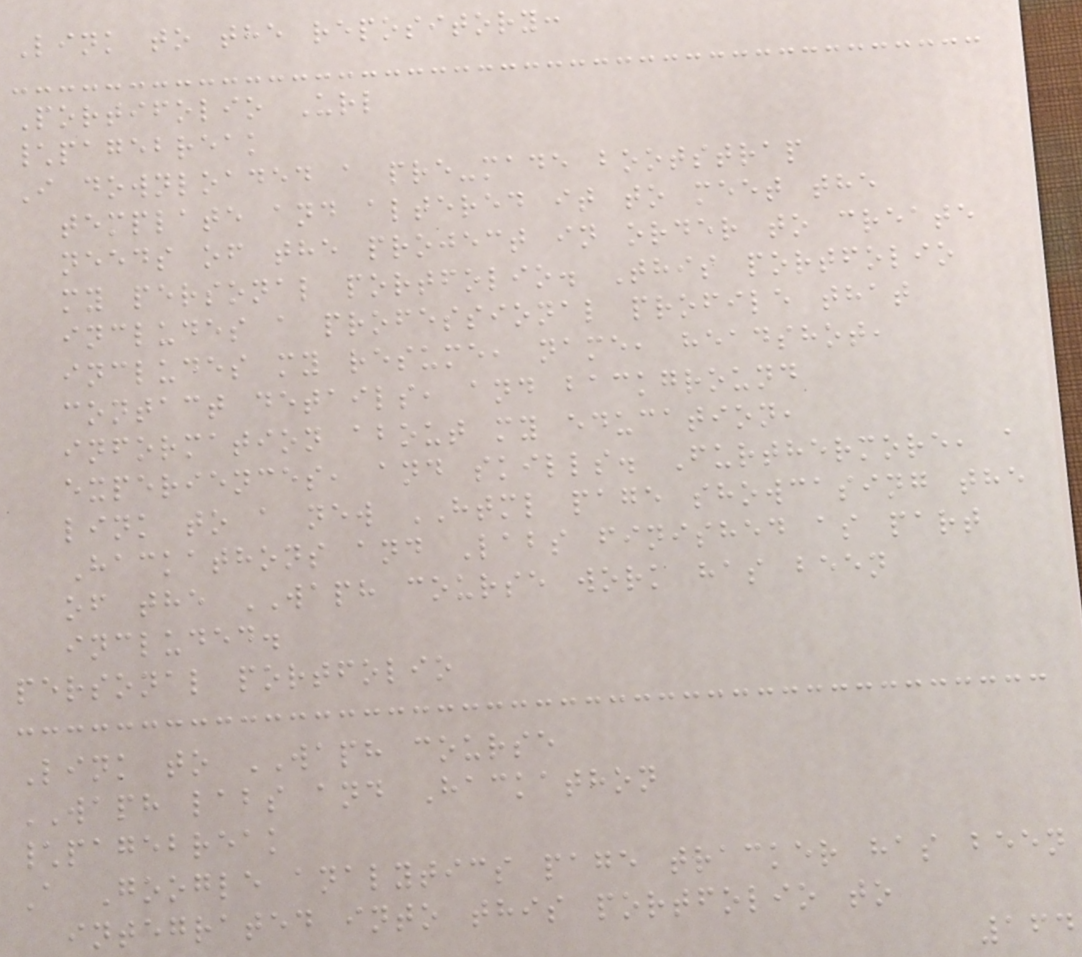Link to the repository:
Portifolio Url
\pagebreak
I downloaded a pre-made bootstrap
template and altered it to meet the
needs of the project in order to create
my personal portfolio. This portfolio
includes a professional profile that
includes my resume, name, headshot,
contact details, and background
information about my education,
experiences, and skills. Furthermore, a
link to a new HTML page showcasing the
Hackathons and Labs finished as part
of the WAPH course work has been
included.
personal portfolio
Link to WAPH course
WAPH labs and Hackathon
\pagebreak
A Google analytics page tracker has been
integrated into this portfolio to
164
